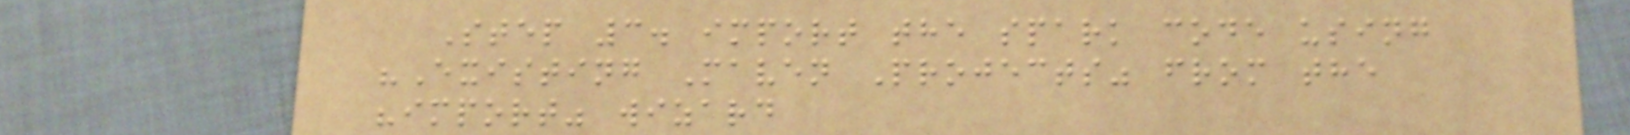Step 3. import the spark code using
"Existing Maven Projects" from the
"import" wizard
